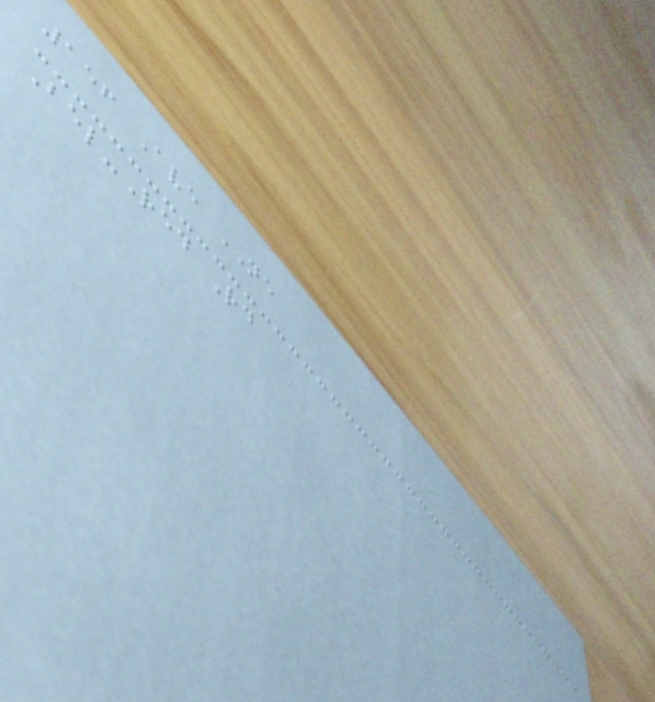156 Ave NE
Bel-Red Rd
